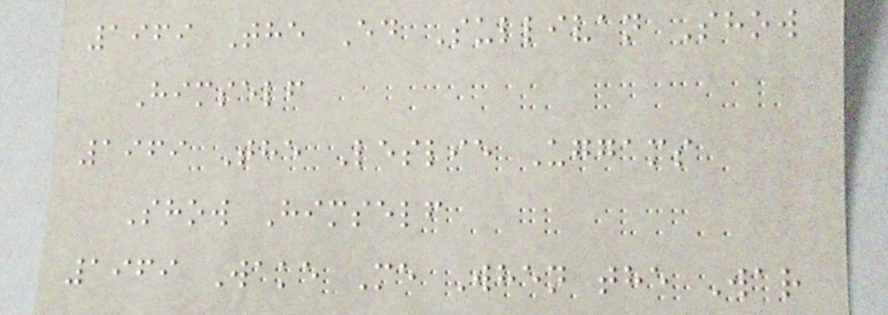1969 The Ed Sullivan Show
Himself
1969 The Leslie Uggams
Show Himself
1969 Wake Me When the War
